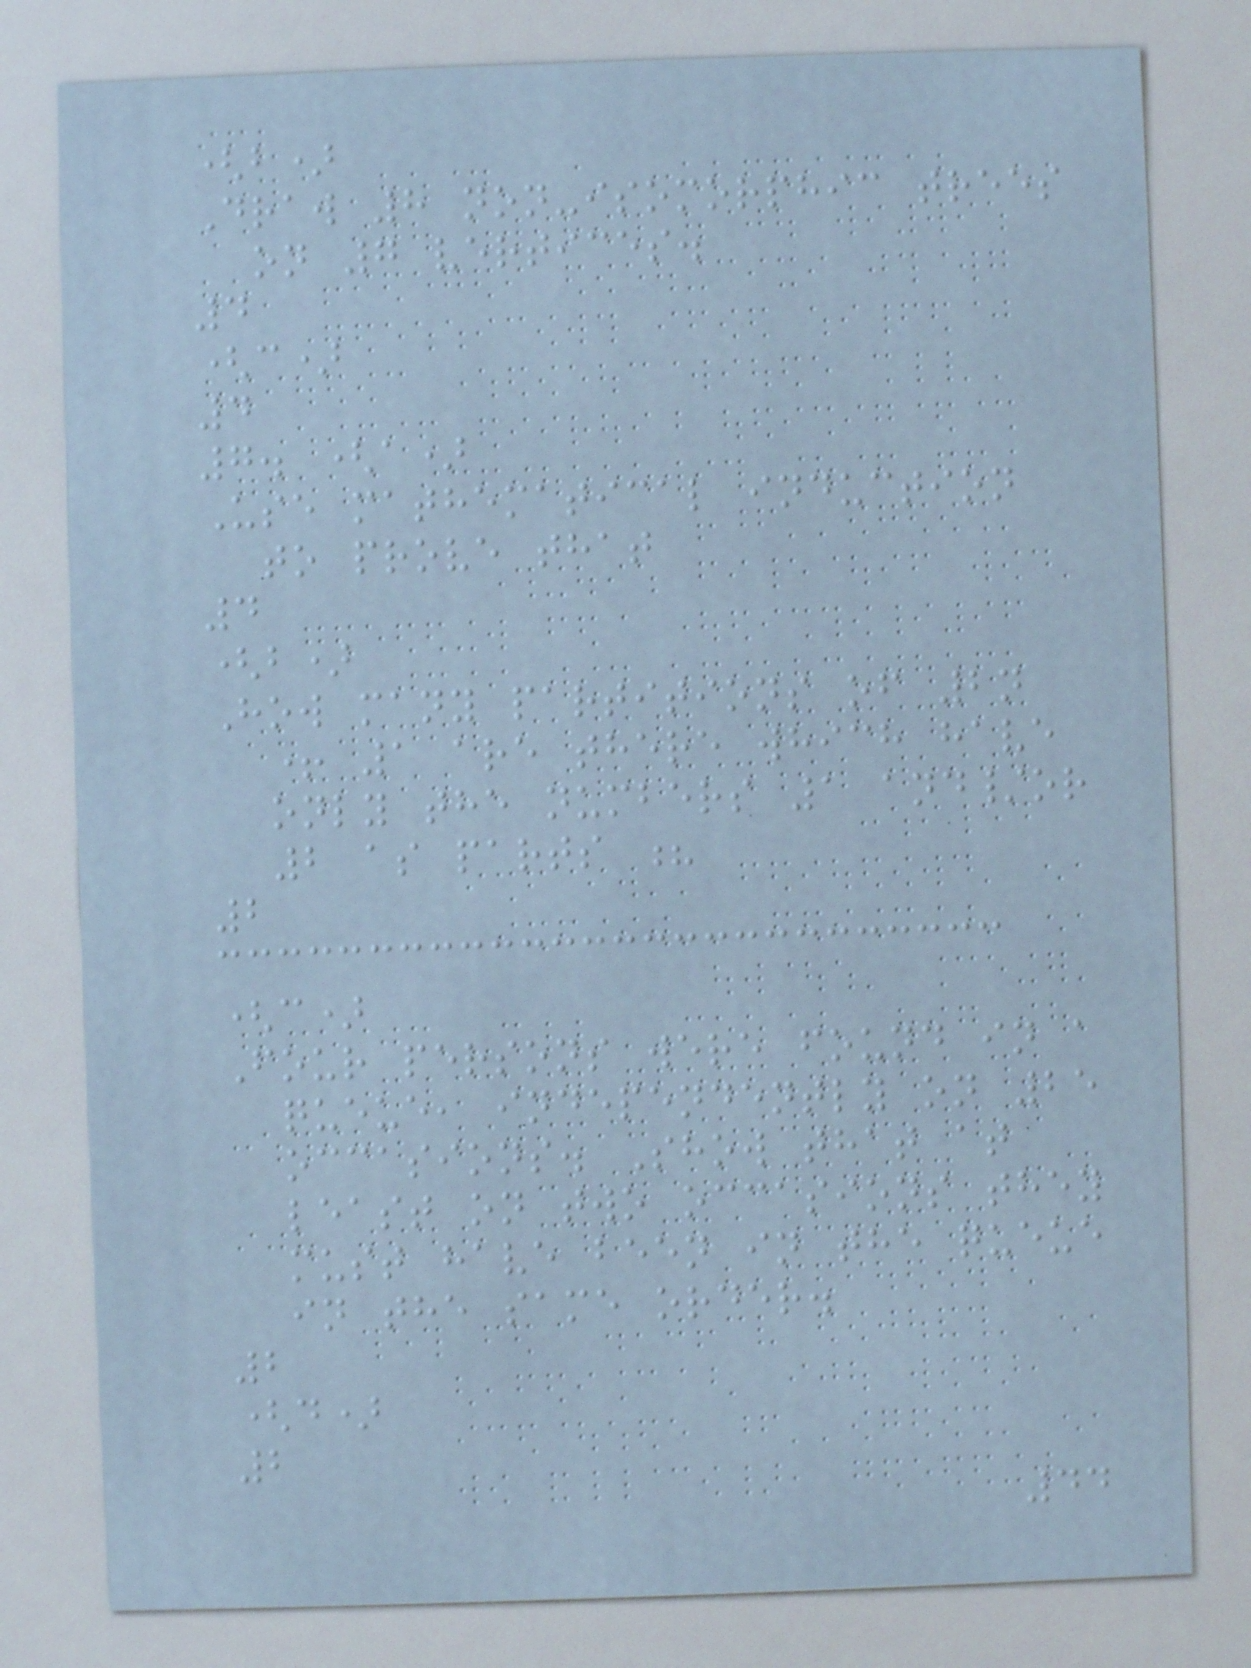(b)
Draw 8 non-isomorphic trees
on 7 vertices.
4
(c)
4
7. (a)
Use mathematical induction
to prove that
4
(b)
How many partitions of 2n
+ 1 are there which have
only the numbers 1 and/or
2 as parts ?
2
(c)
Four persons were found in a
queue, independently on 25
occasions. Show that at
least on two occasions they
must have been in the queue
in the same order.
2
(d)
2
44
